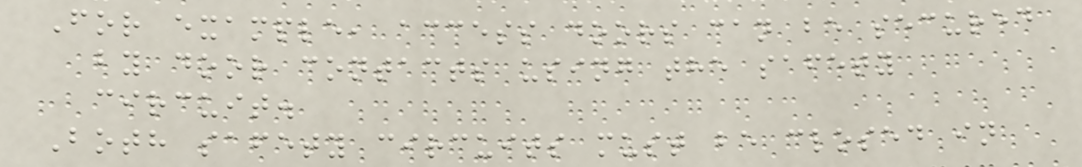For example, access doors can be secured
by door contacts using the safety
circuit.
Both safety circuits must be closed in
